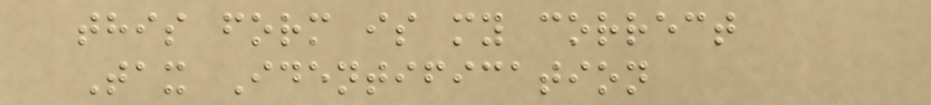this form is my correct
Tax Identification
